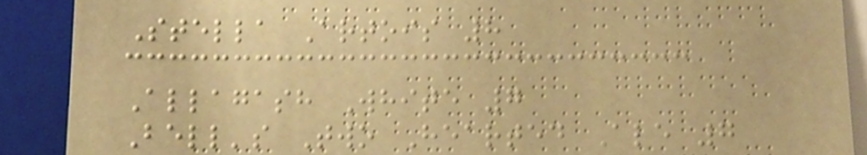Stella Artois 8
Allagash White 7
Bell's Two Hearted Ale 7
